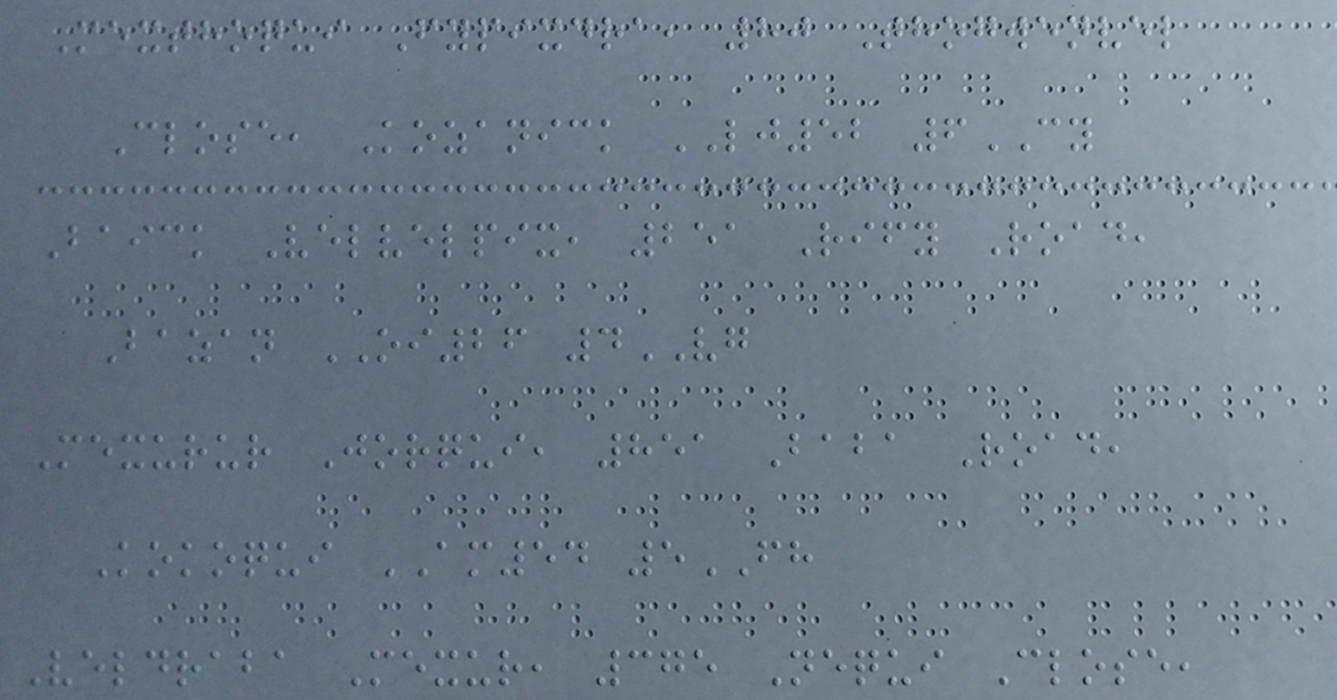Mexthoqui Fypixdra, 80 Thogwenvel
Close, Kozanick LJ52 6CY
Baick Velvelpix, 251 Rify Road,
Bazan OI26 4VG
Mexurur Jorqui, 851 Baba Road,
Kokoqui AM54 5FH
Veldraba Mexur, 375 Nequi Close,
